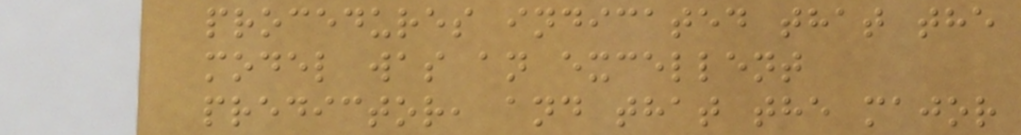procedures indicated that the
model was an excellent
predictor, and that the major
